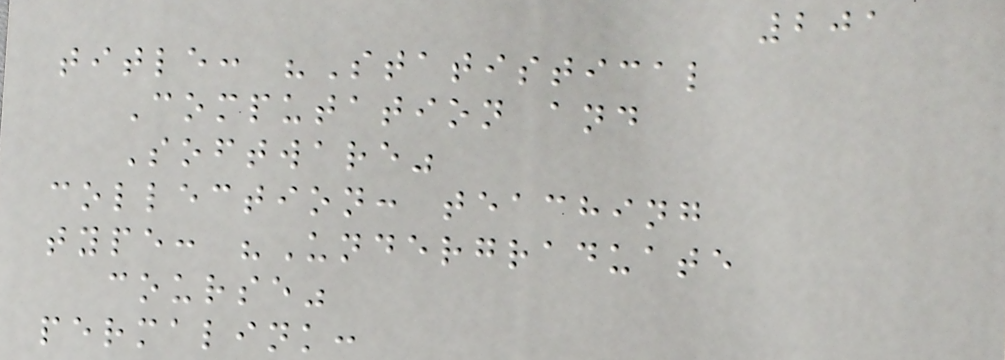201
title: "Statistical
Computation and
Software"
collection: teaching
type: "Undergraduate
course"
permalink:
